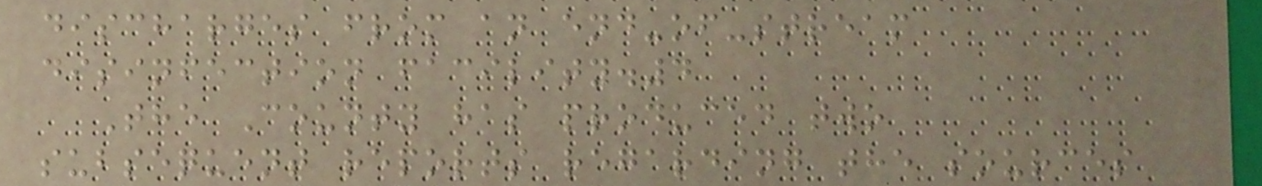discharges from an end-of-stream
disinfection facility.4
The County has produced two
subsequent reports regarding the sources
